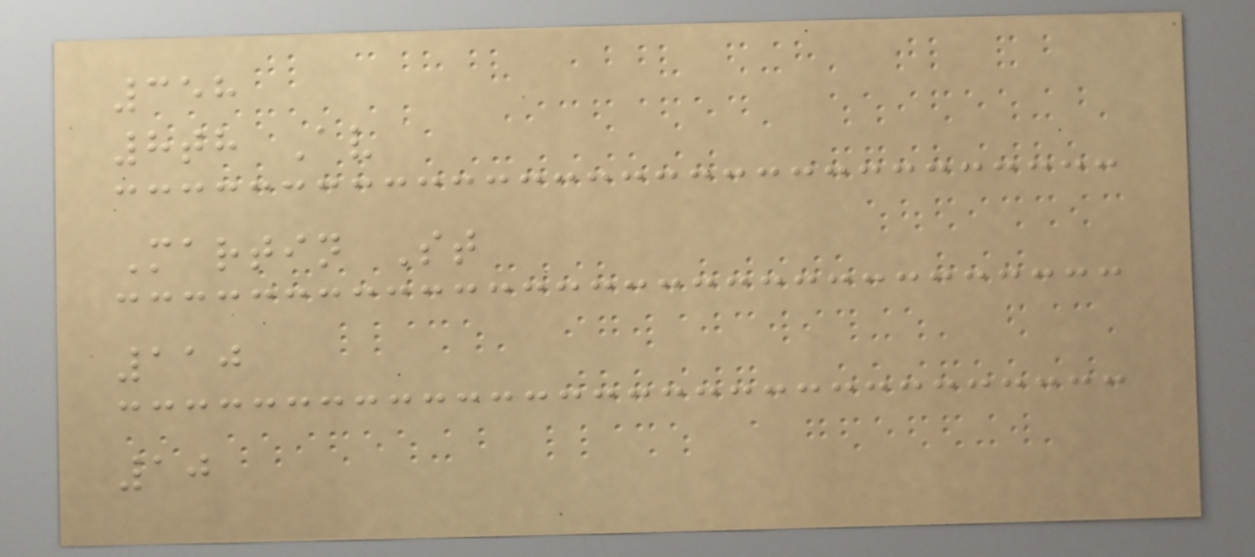358
8th Av
Martin St
110
10
